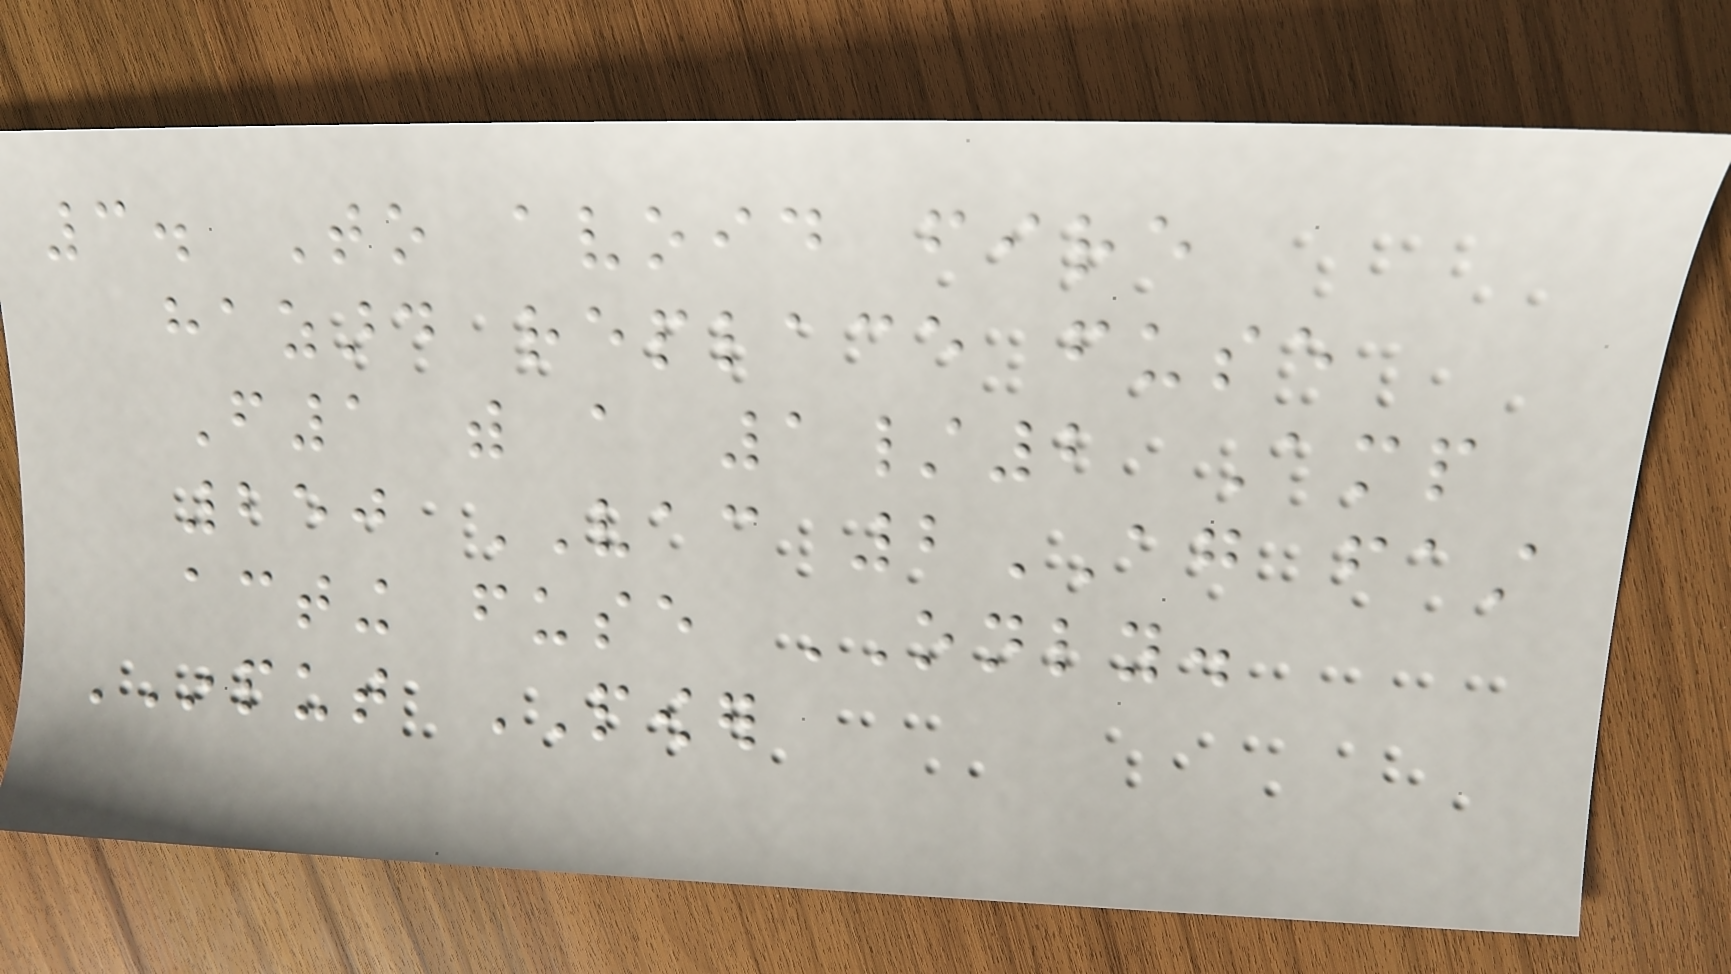3. To avoid fire
hazard replace fuse
F1 with a 1/2 Amp
250 VAC 2AG fast
acting fuse ONLY.
INPUT POWER
